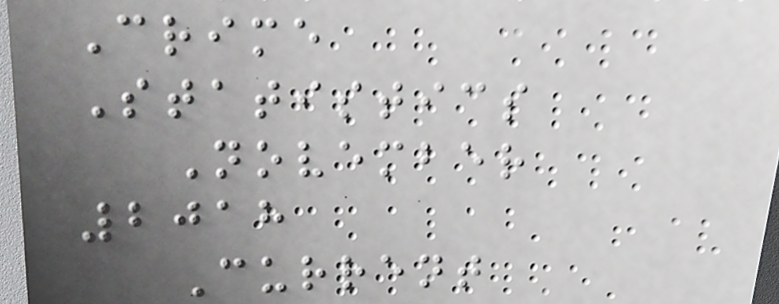Crime
Statistics
November
2018
Current
